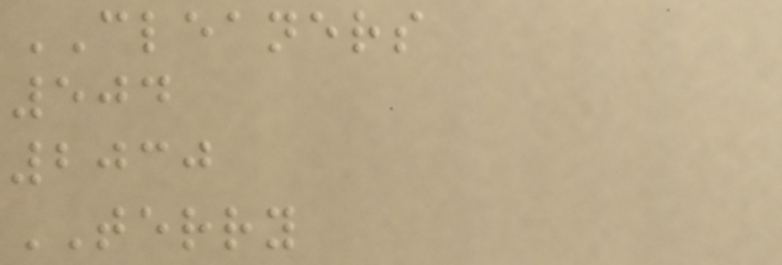CLEANERS
504
2030
TERRY
